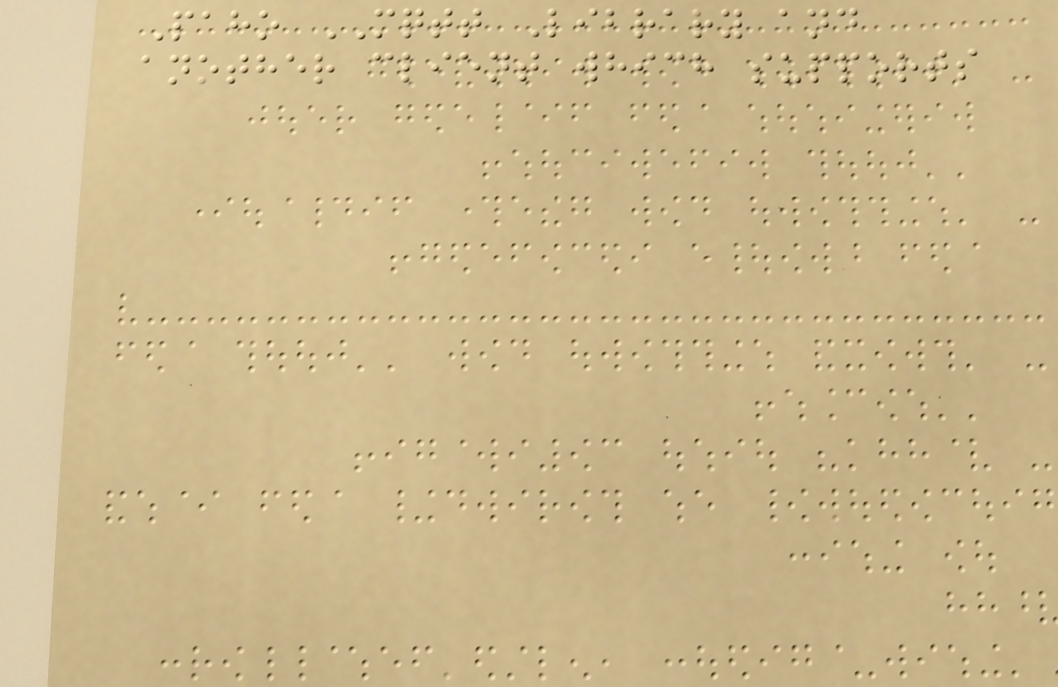Paho MQTT Library and
another client which supports
